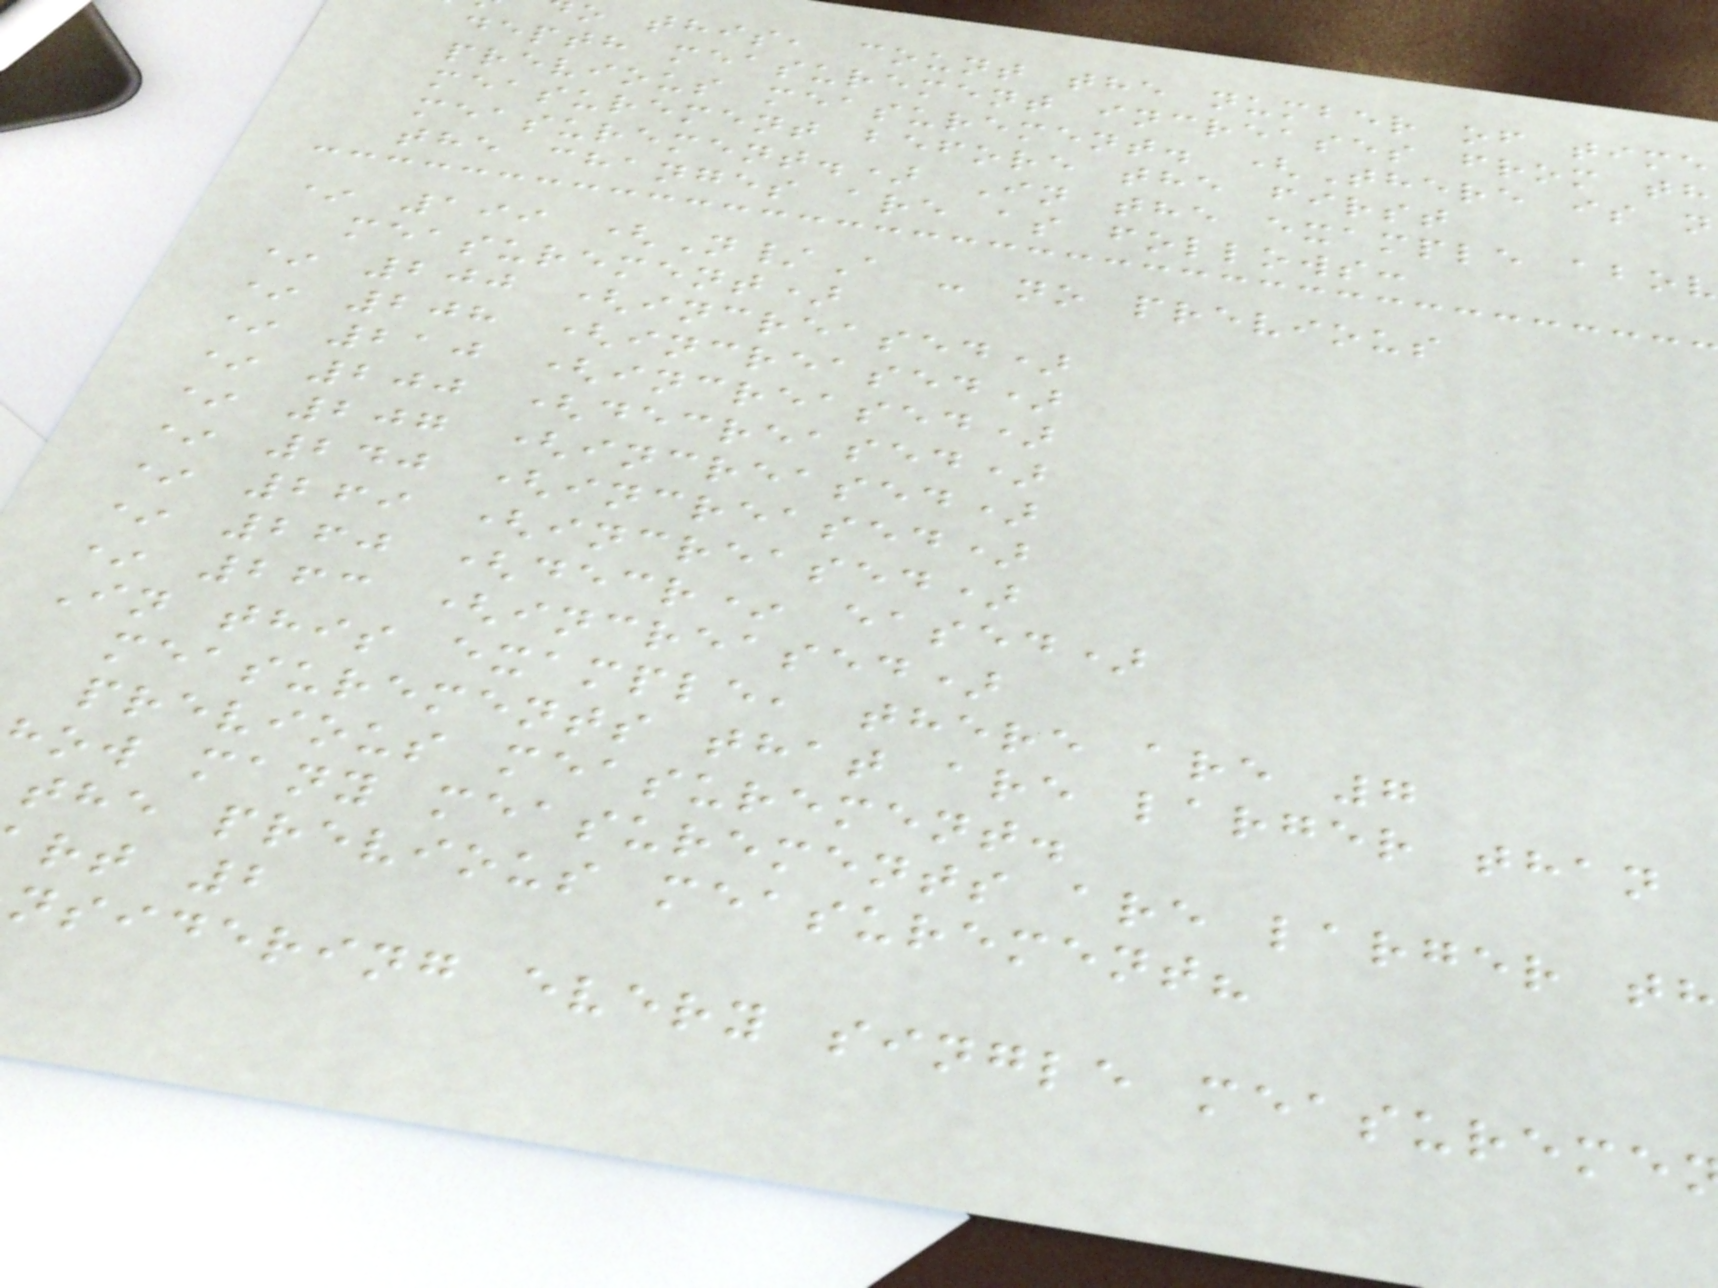o this, count the number of time
depth measurement increases from th
previous measurement. (There is n
measurement before the first
measurement.) In the example abov
the changes are as follows:
* 199 (N/A - no previous
measurement)
* 200 (increased)
* 208 (increased)
* 210 (increased)
* 200 (decreased)
* 207 (increased)
* 240 (increased)
* 269 (increased)
* 260 (decr* eased)
* 263 (increased)
In this example, there are 7
measurements that are larger than
previous measurement.
how many measurements are larger th
the previous measurement?
rt 2
nsidering every single measureme
